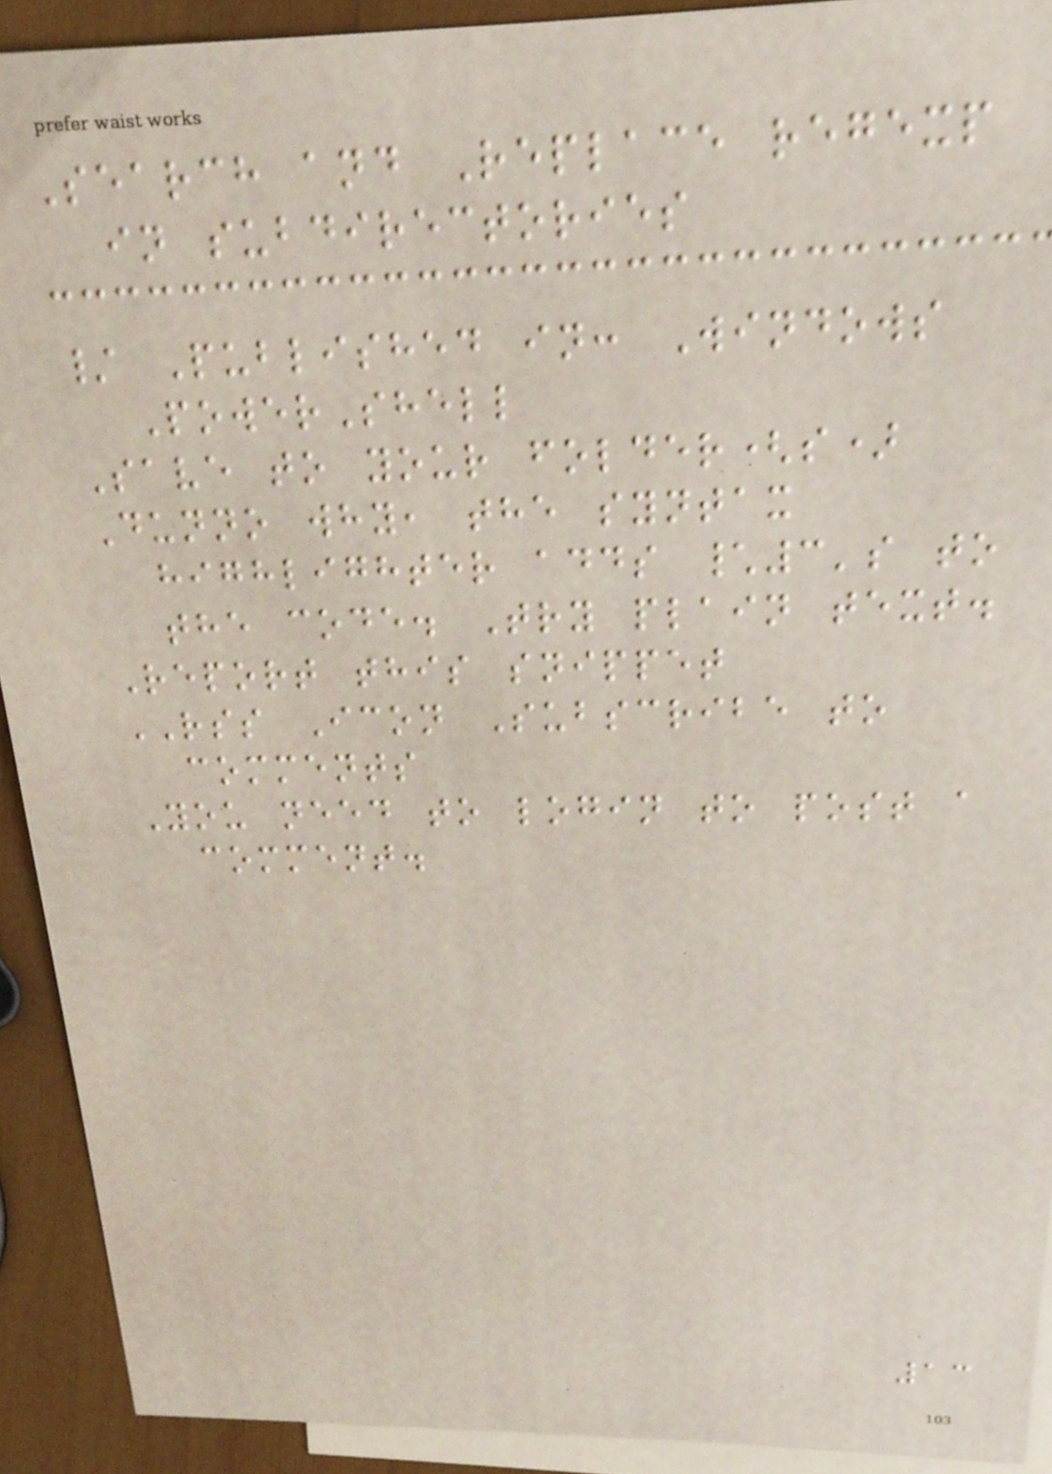Search and Replace regexp
in subdirectories
/ Published in: Windows
PowerShell
Save to your folder(s)
Dunno why, the syntax
highlighter adds \3's to
the code. Try plain text.
Report this snippet
RSS Icon Subscribe to
comments
You need to login to post a
comment.
13
